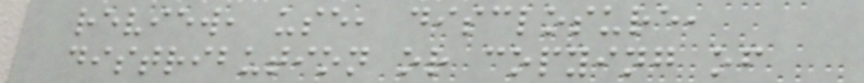review, use, disclosure,
distribution or copying of
